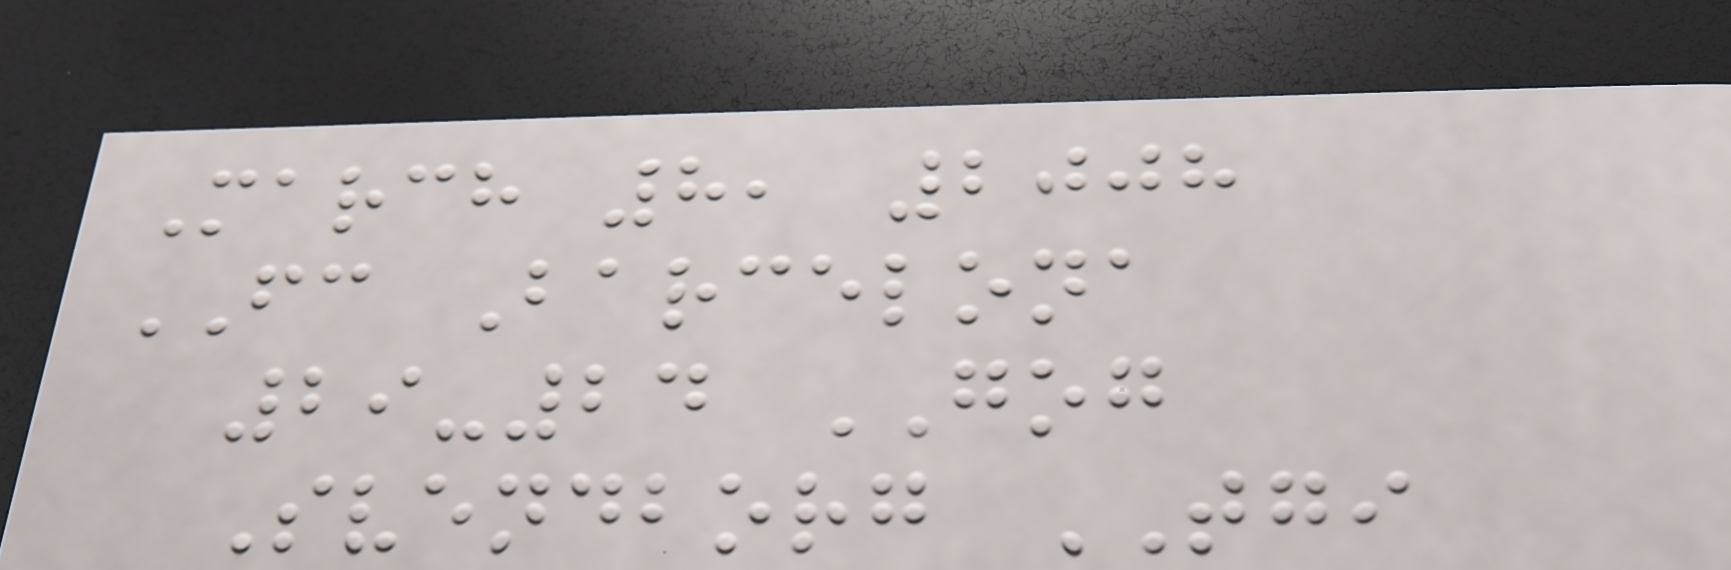March 8, 2008
FC Barcelona
29-24 GOG
Svendborg TGI
